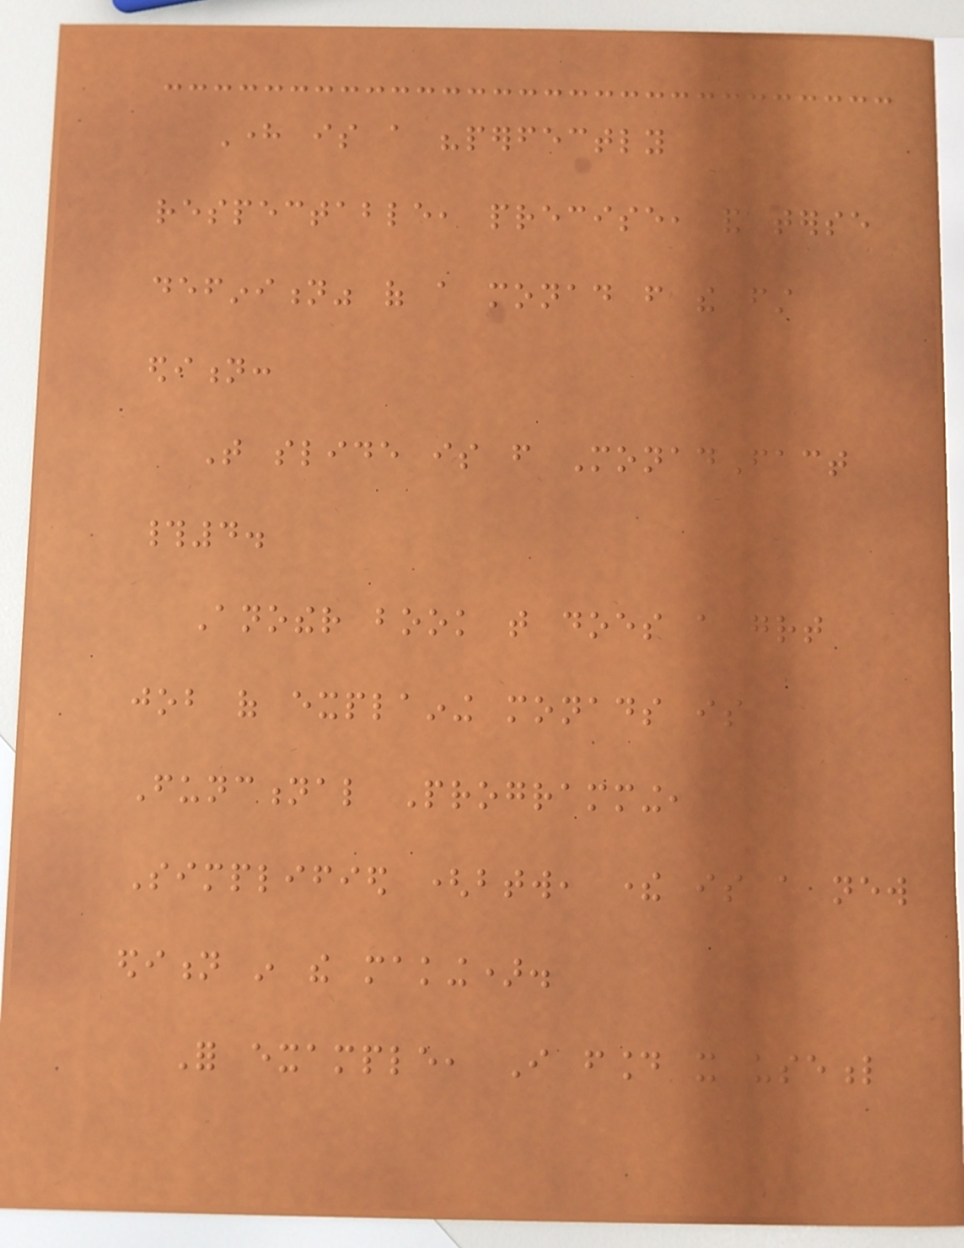Here is a "perfectly
respectable, precise, and terse
definition" of a monad from the first
edition:
That slide is from MonadFact
#4.
Another book that does a great
job of explaining monads is
Functional Programming,
Simplified (btw, there is a new
edition in the making).
For example, I found it useful
